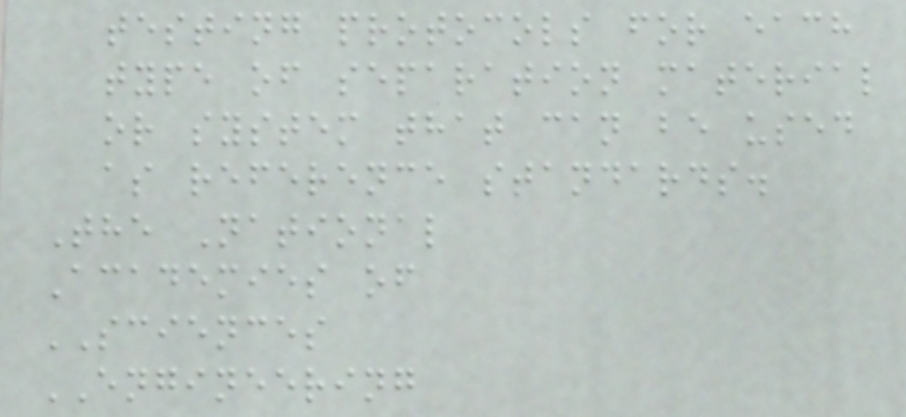testing protocols for each
type of separation material
or system that can be used
as reference standards.
The National
Academies of
SCIENCES
ENGINEERING
